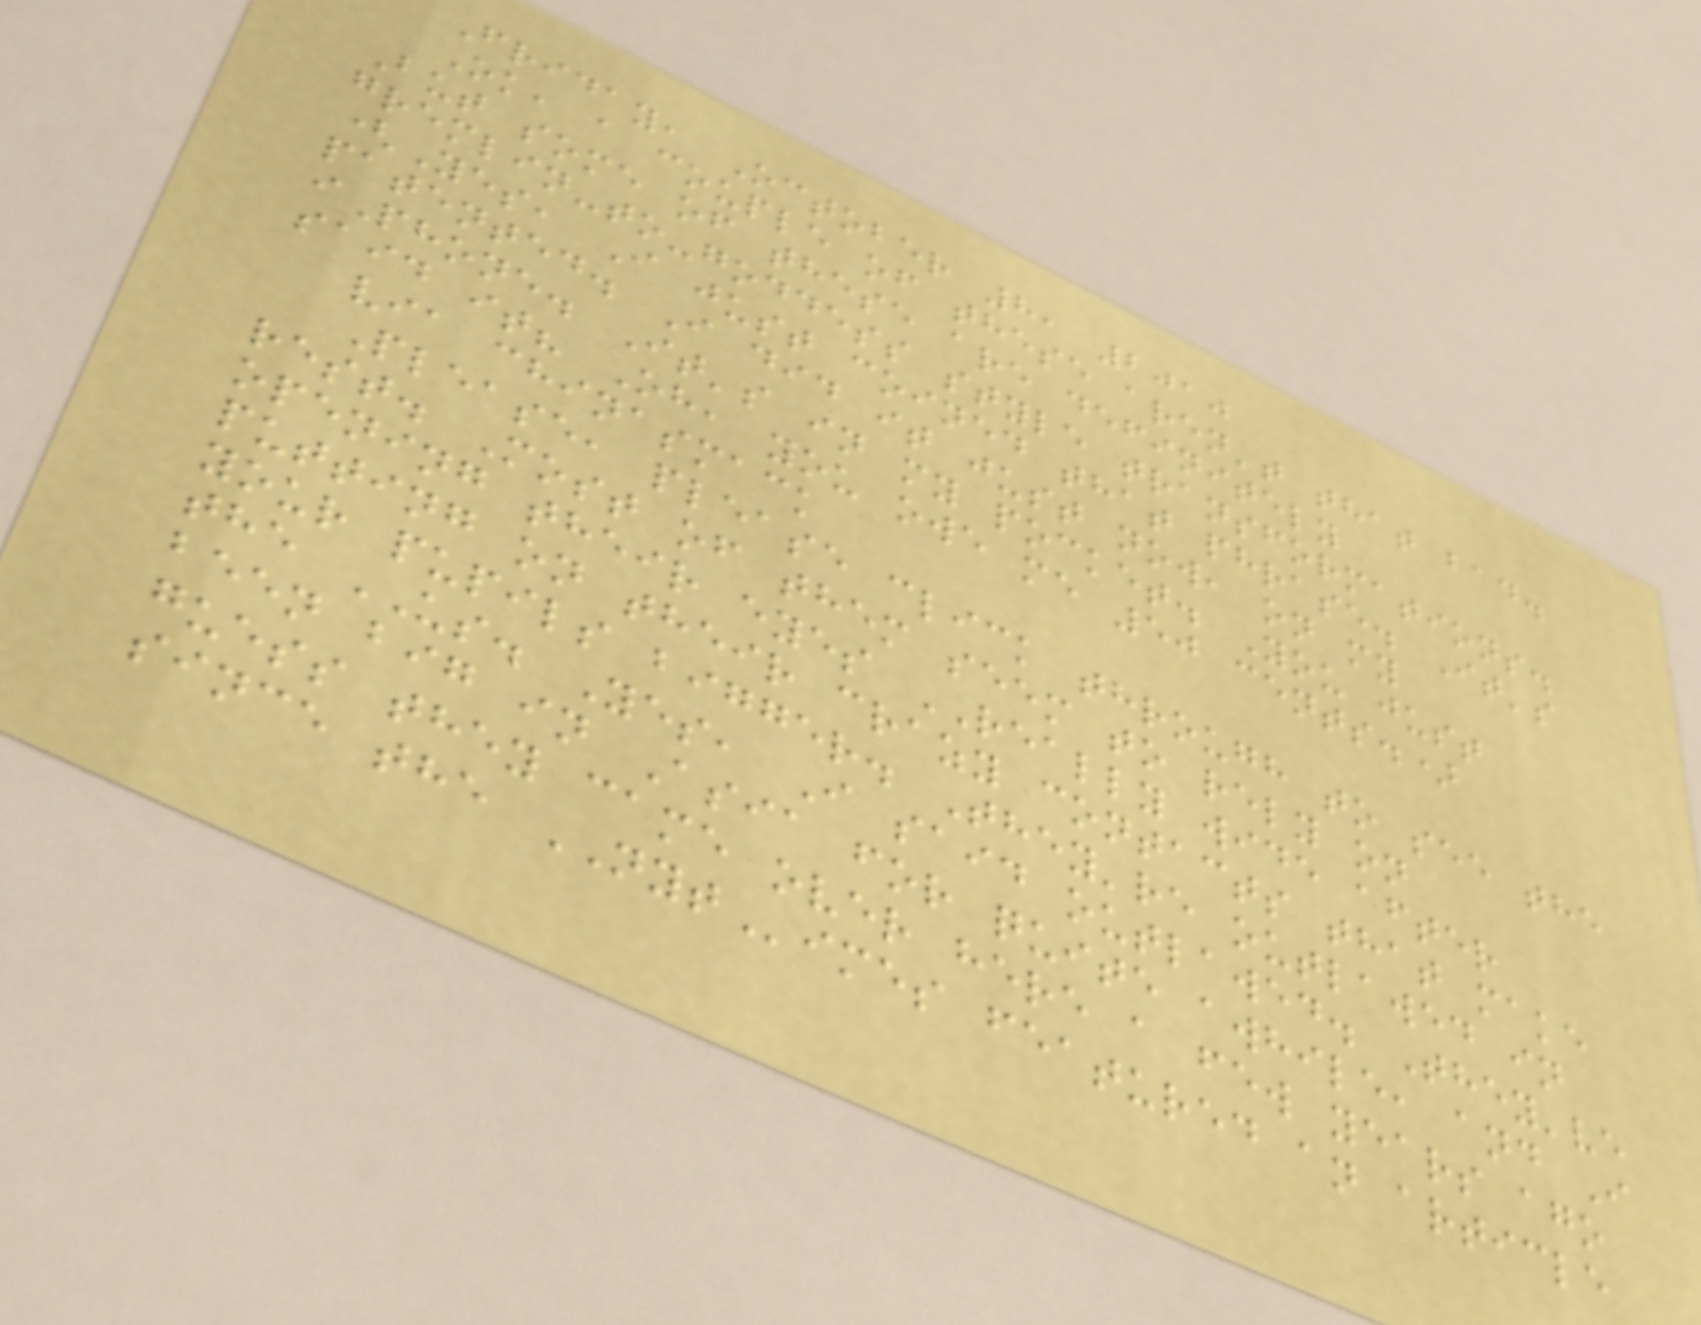Friday, October 8, 2010
Ok, a couple of these aren't that bad.
But some of these are definitely
gremlin-to-goddess style transformations.
(Yes, I just coined that phrase. It's
patented. I did it just now, on my
iPhone. It's in my pocket. You just
said it? Oh, you owe me 50 cents.)
via chinasmack
Please, please click through to see the
rest. Most of them seem to rely on
opening their eyes REALLY wide after
putting on their crazy contacts that make
your pupils bigger. They're outlawed in
the US. Yes, I said outlawed. They've
been big in Asia for quite awhile, and I
guess they came over here a few years ago
since the NYTimes featured an article
